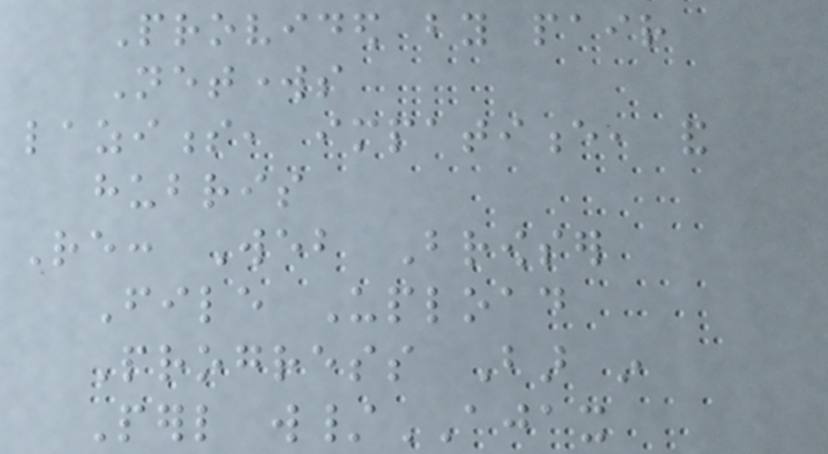Provided by pair
Networks
laziness, impatience, and
hubris
Re: Web Browser
File Upload
Progress Bar in
Perl w/AJAX
